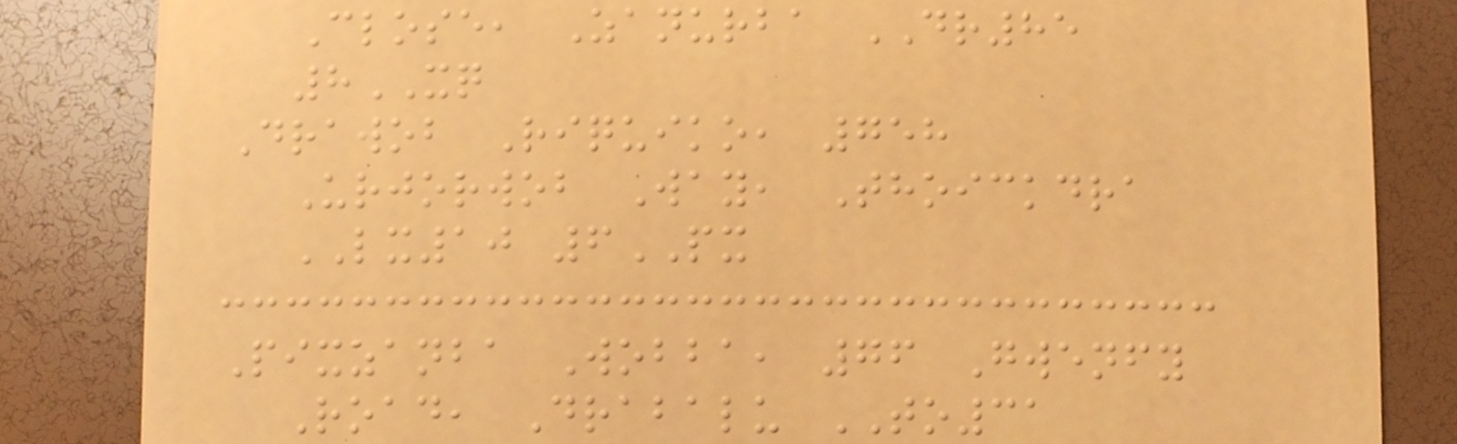Close, Zanurba DR85
8XQ
Drawob Riquiko, 758
Urjorwob Way, Thoickdra
LX10 6PX
Pixzanba Wobba, 76 Gwenfy
Road, Drabalu TO31
